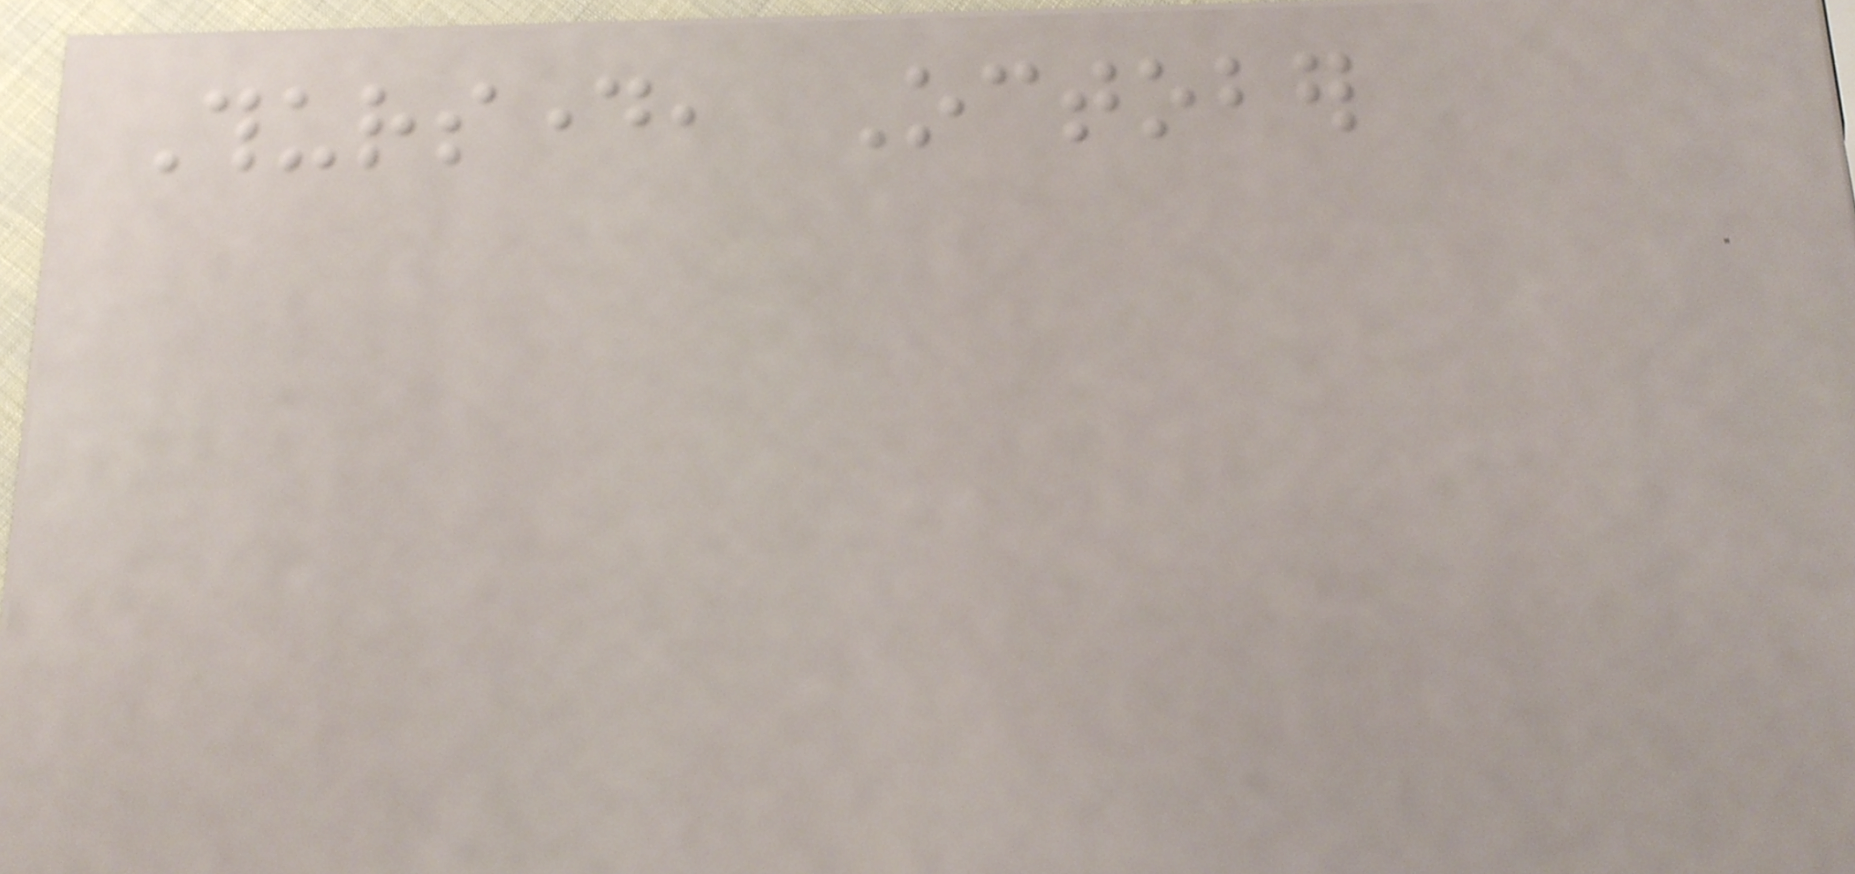Thursday, October
